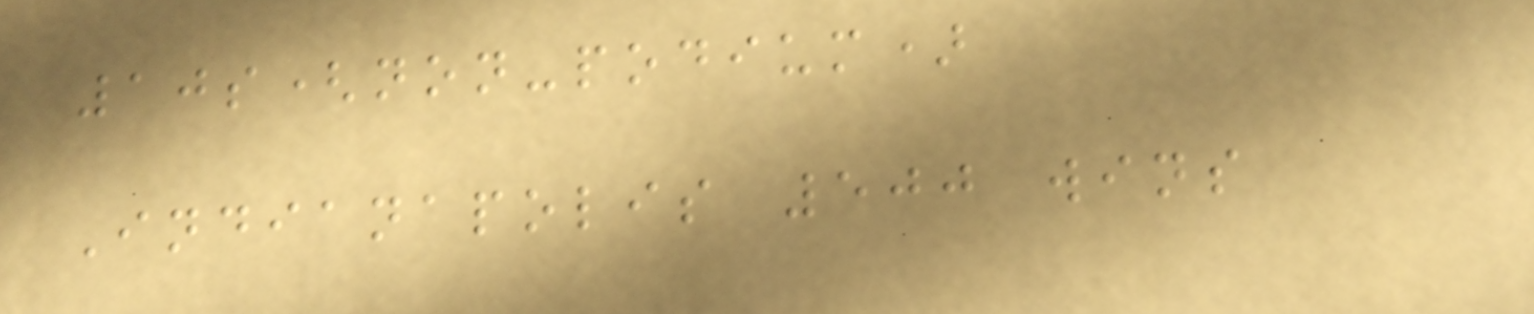10s(non-podium)
Indianapolis 500 wins
